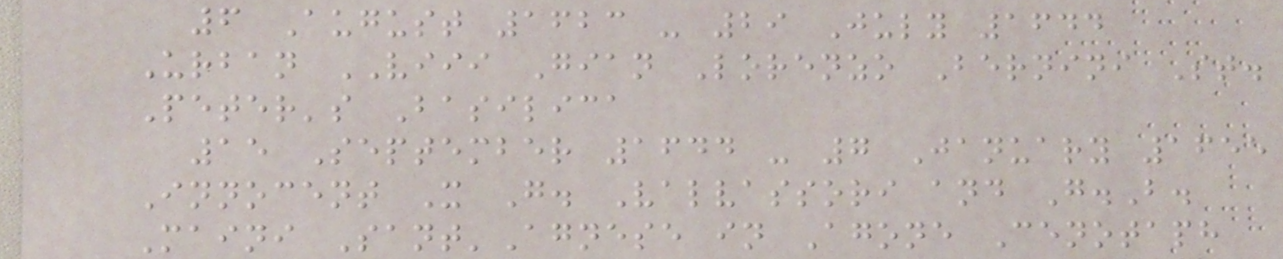6 August 1623 - 29 July 1644
Urban VIII Gian Lorenzo Bernini St.
Peter's Basilica
15 September 1644 - 7 January 1655
Innocent X G. Valvassori and G.B.
Maini Sant'Agnese in Agone Cenotaph
